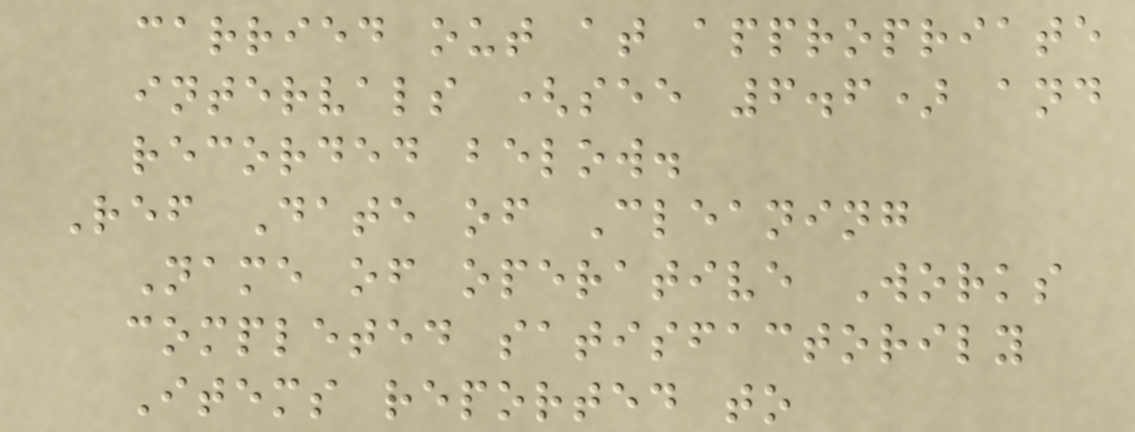carried out at appropriate
intervals (see 6.6) and
recorded below.
Ref Date of Cleaning
Name of operative Works
completed satisfactorily
Items reported to
